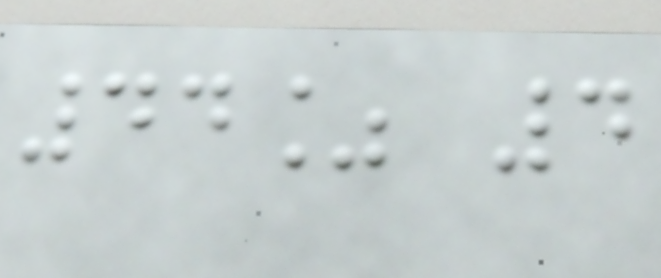44% 4
